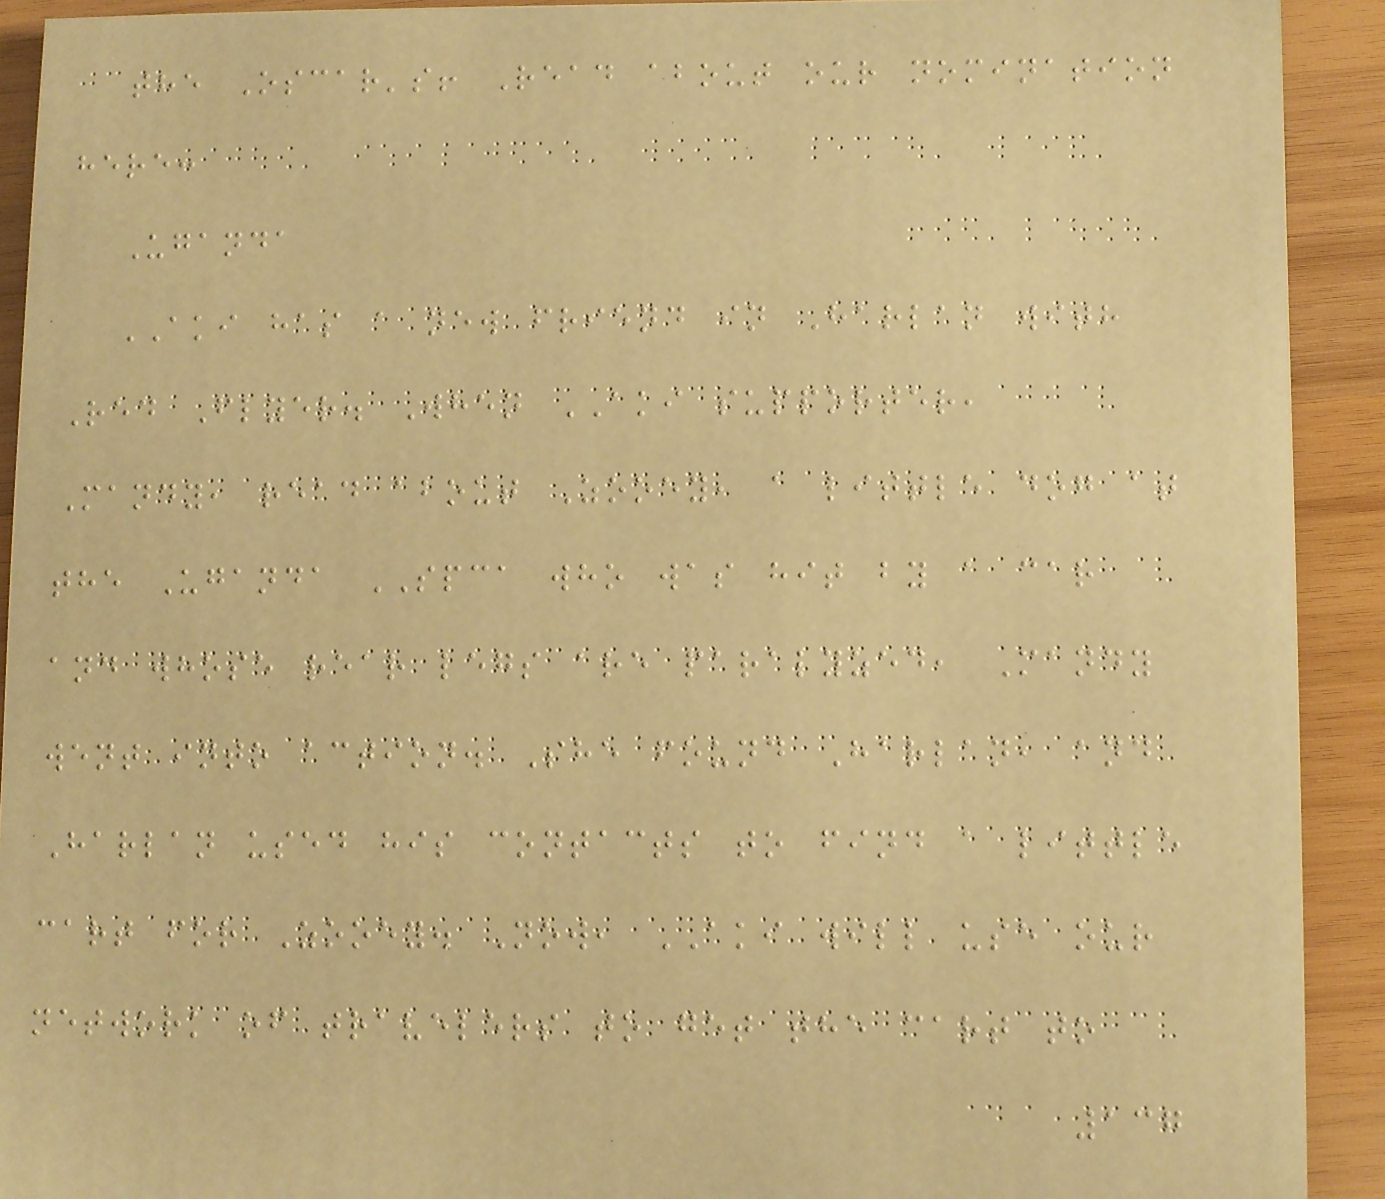the Oscar's! Read about our nomination
here:
Uganda
AKI has a new friend in Harlan with
Red Flyer. When AKI supporter,
Mandy, read about Zooey, a little dog at
the Uganda SPCA who was hit by a car
and whose rear legs are paralyzed, Mandy
went into action. She found Harlan, and
Harlan used his contacts to find a little
cart for Zooey. Now, AKI will use our
network of travelers to get the cart to
137
